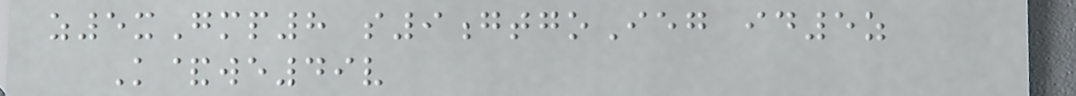z5xGmp8 s9gtgoIeg id5z
K&we49v
